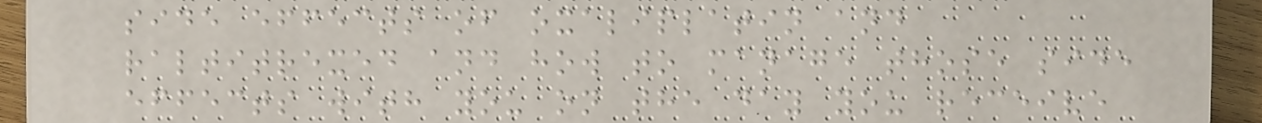side effects of oxaliplatin and
raltitrexed and how to manage those side
effects with you on the day you receive
